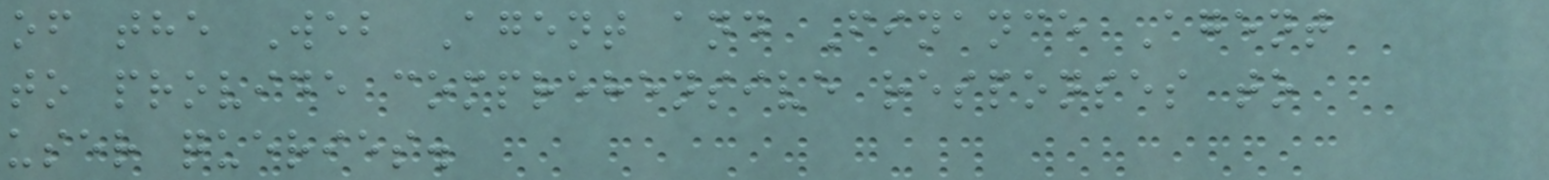of the Web Agent and Finance Agent
to provide comprehensive responses to
user queries.
